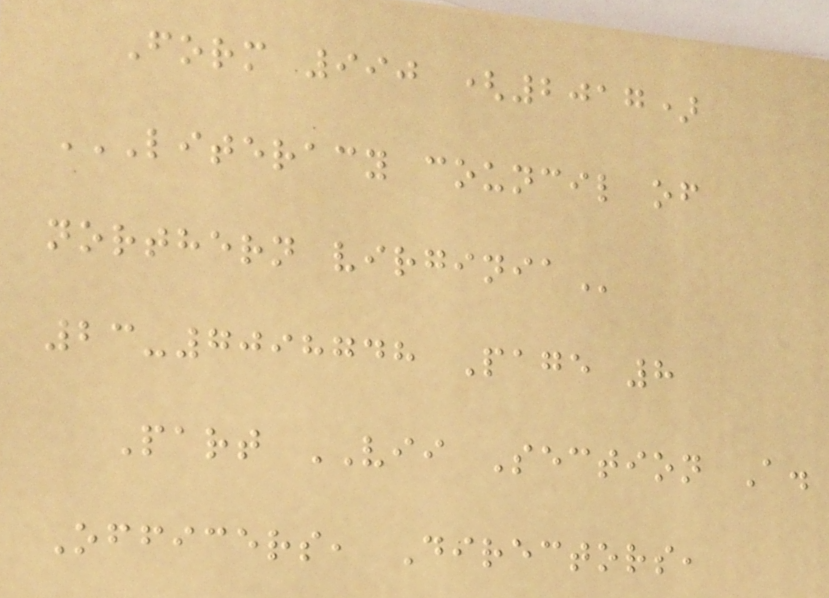Form 990 (2017)
LITERACY COUNCIL OF
NORTHERN VIRGINIA
23-7098748 Page 8
Part VII Section A.
Officers, Directors,
